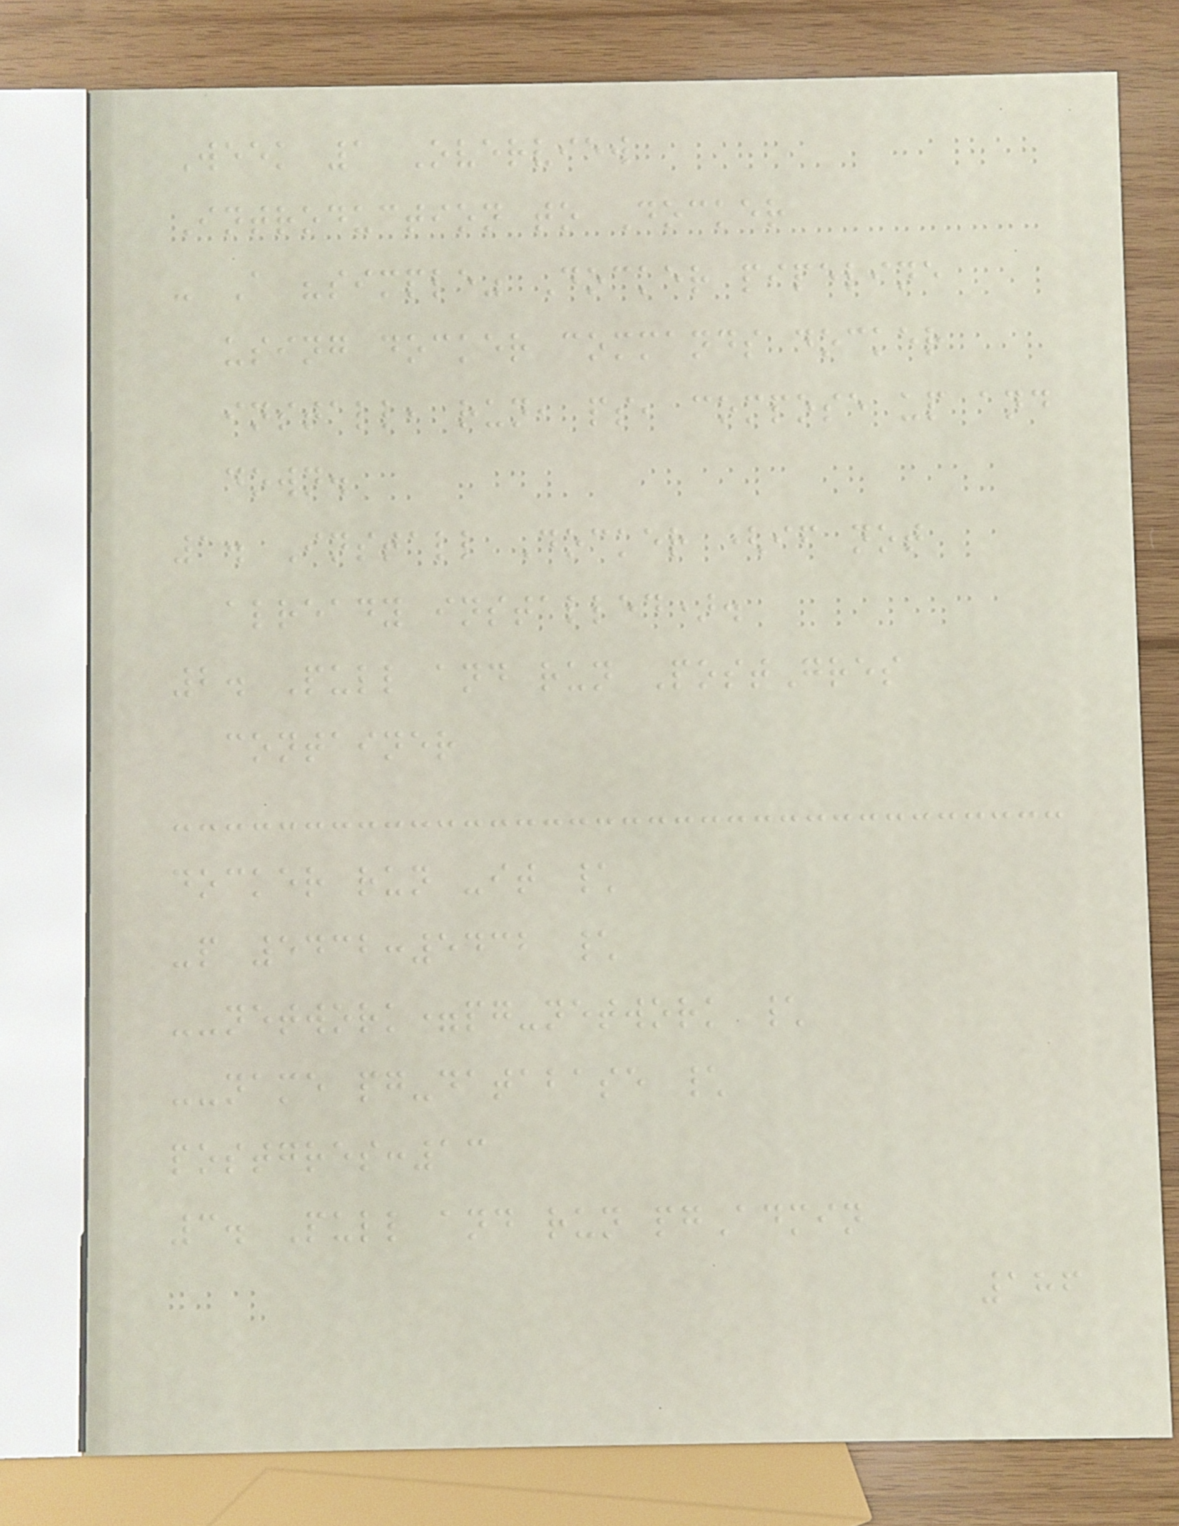Week 1 Overview
Introduction to Docker
- A "simple" Docker pipeline
using docker commands docker
install, run, ps, compose up and
down.
1. Install Docker (if not
already installed).
2. Pull and run PostGres
container
docker run -it \
-p 5432:5432 \
--network=pg-network \
--name pg-database \
postgres:13
3. Pull and run pgAdmin
186
